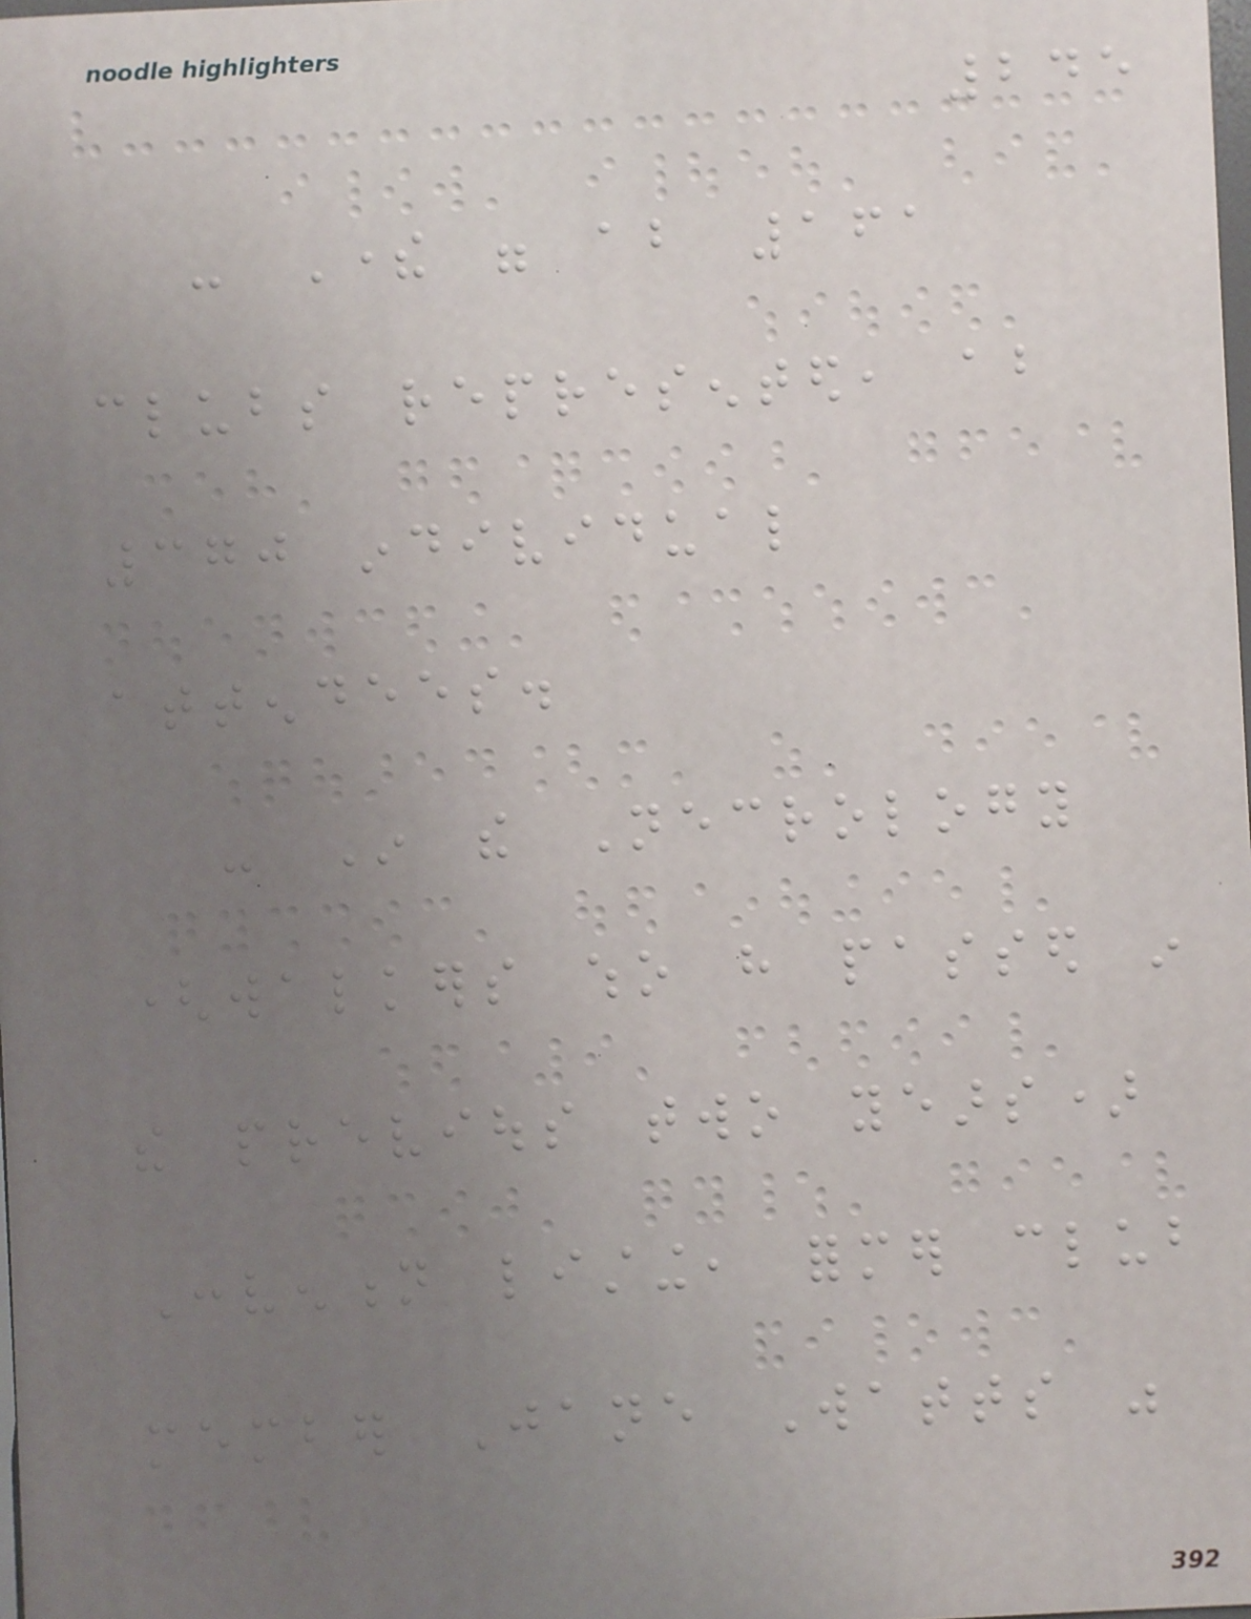245
- There were about 161
clubs represented, about
370 individual
attendees.
- In the Necrology
(walkers who have passed in
the previous two years)
Convention listing, former club
member Jane Watts was
